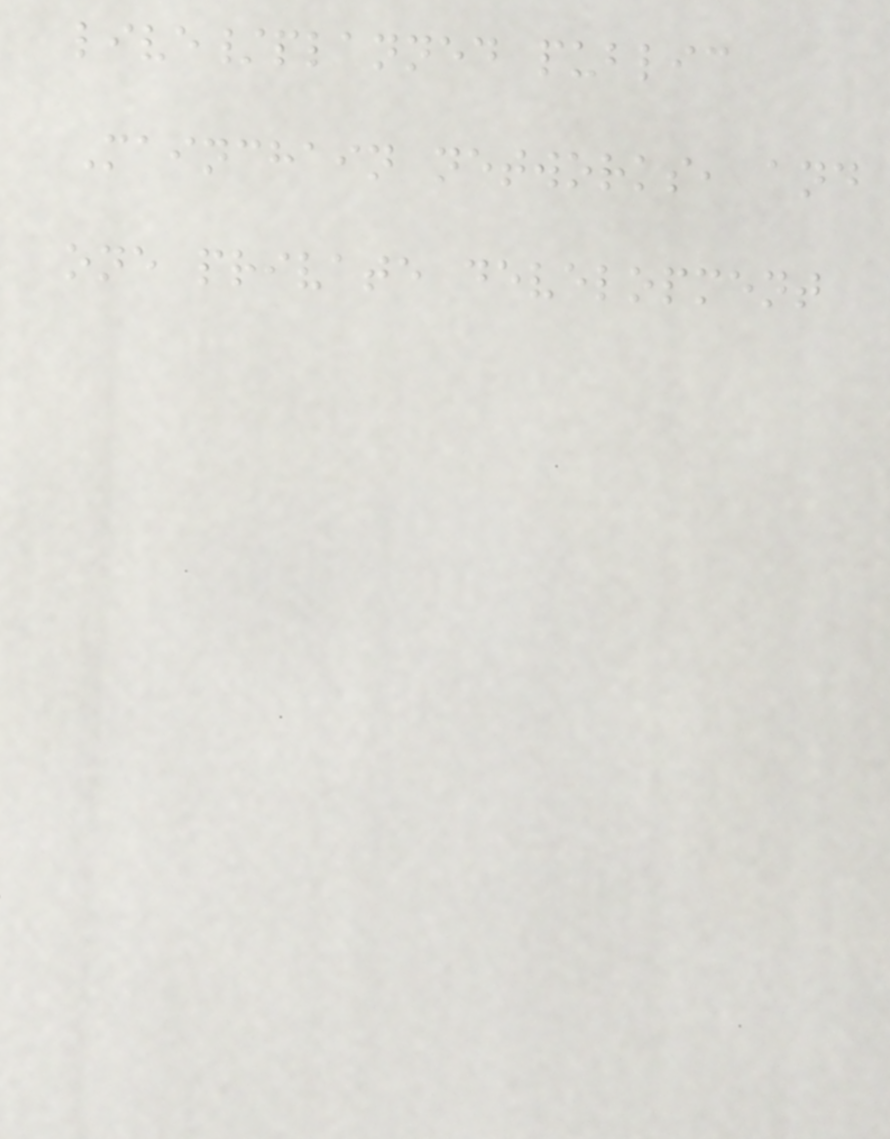live/planned public
Mainchain networks, and
one private development
